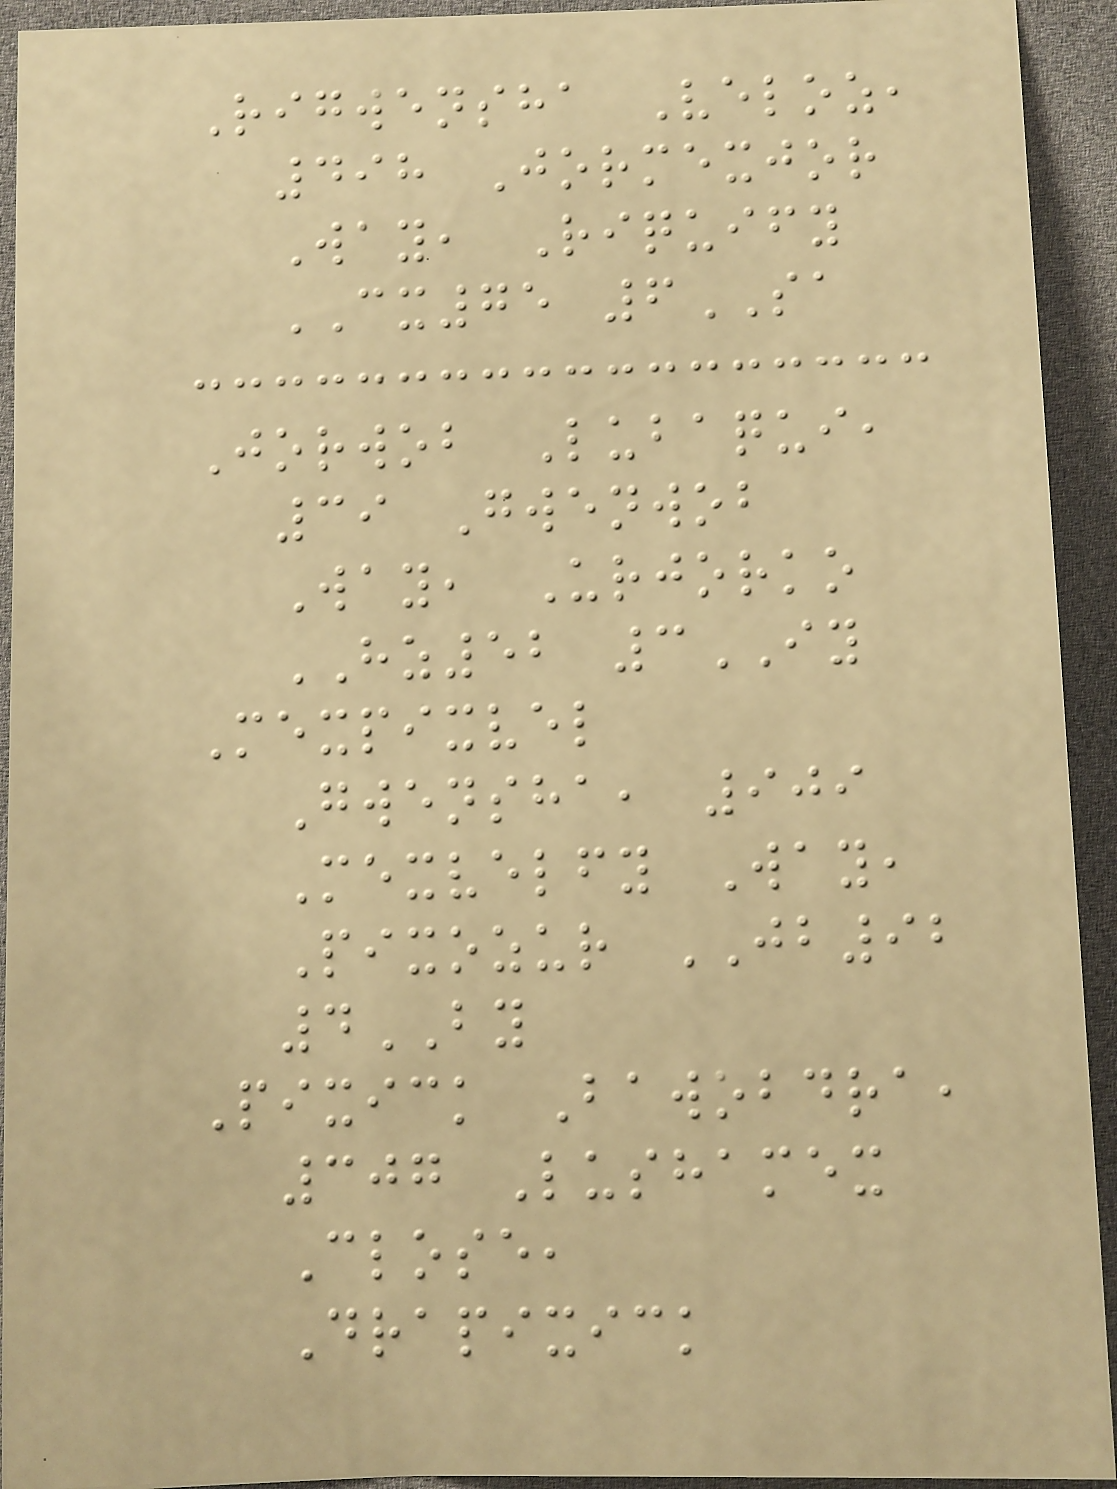Rigwensha Veloz,
498 Jormexjor
Way, Riquify
CX75 6SA
Jorwob Lubaqui,
39 Gwenwob
Way, Urjorko
HZ52 3IY
Mexpixvel
Gwensha, 909
Mexvelfy Way,
Pixozur JB92
4BY
Pixick Bawobdra,
307 Lushamex
Close,
Drapixick
